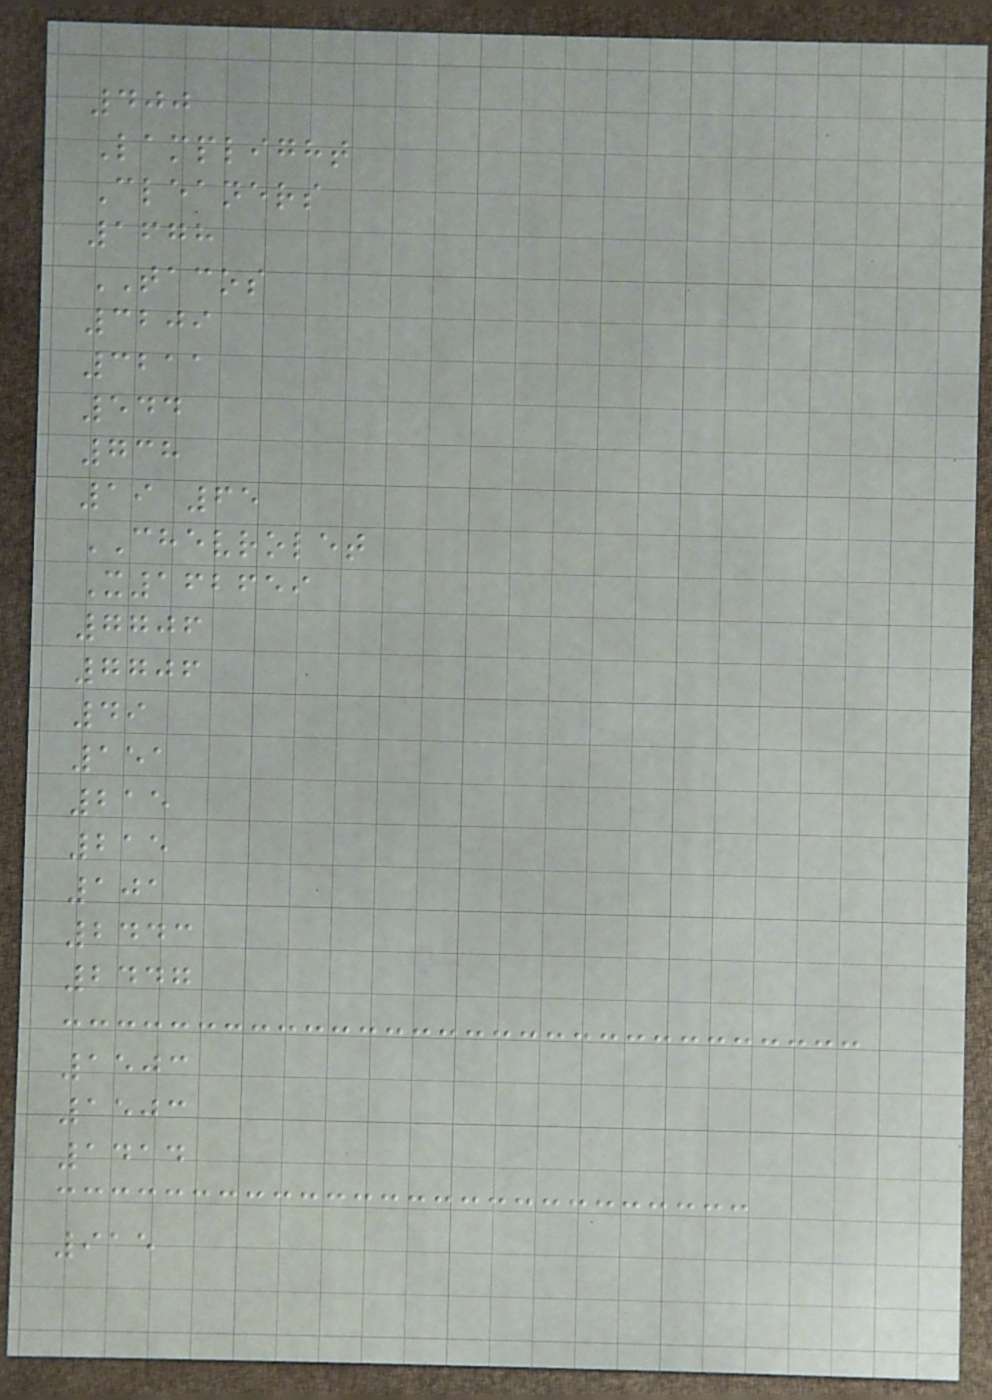400
Lamplight
Cleaners
1678
TACOS
3209
3211
544
738
19 65
CHEVROLET
X162659
7706
7706
49
151
215
215
101
2443
2447
1503
1503
1414
915
